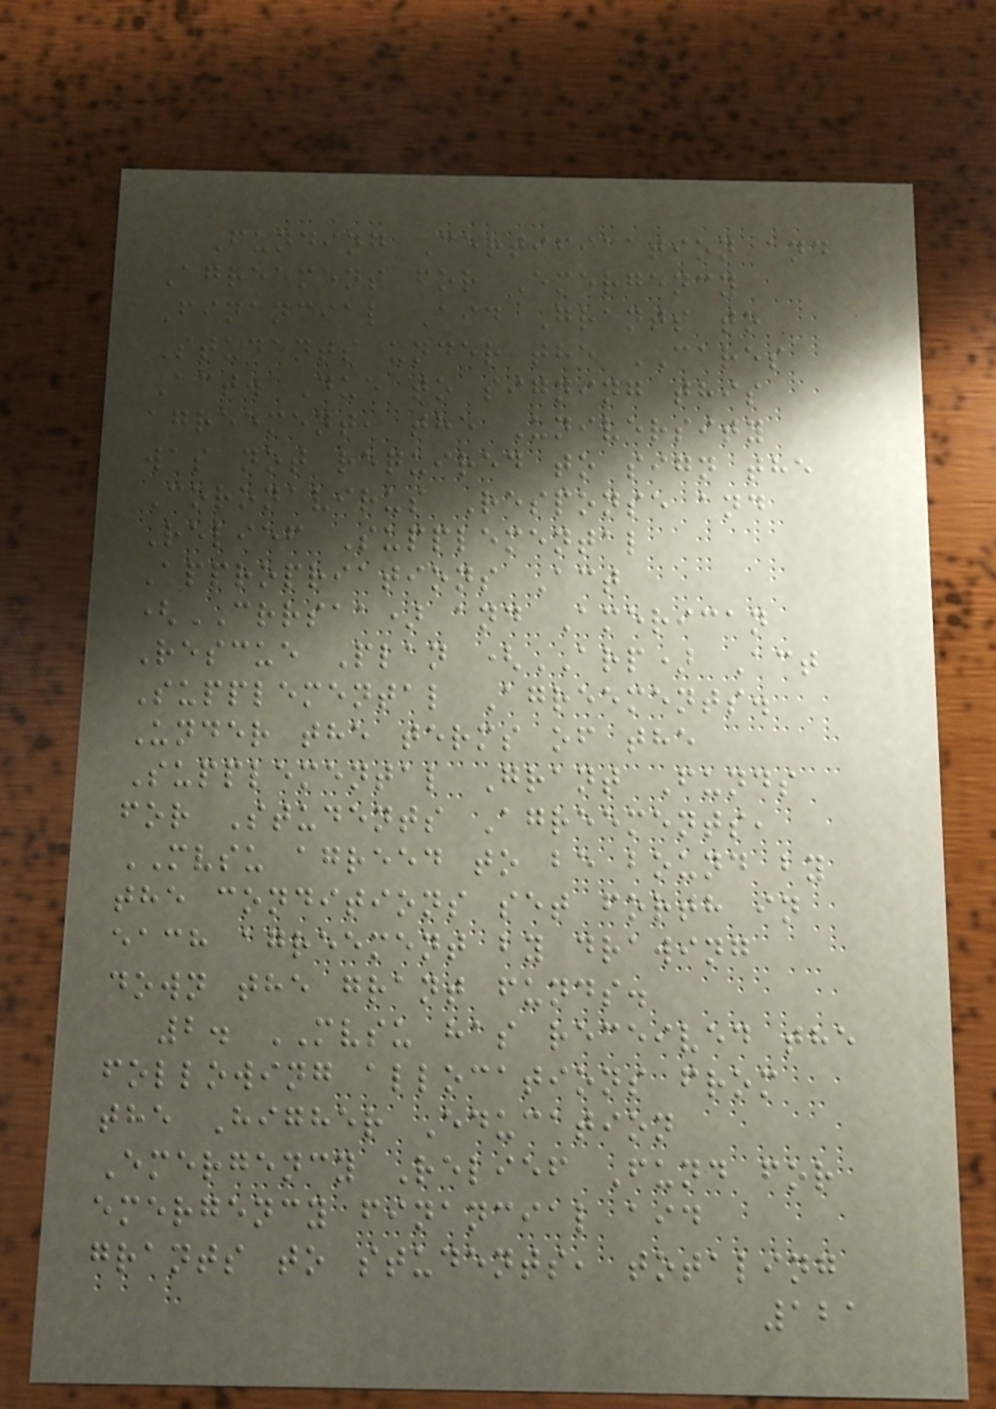Funding Certification and
Agreement for Emergency
Financial Aid Grants to
Students under the CARES
Act. Due to signing this
agreement, the University
was not required to sign the
Coronavirus Response and
Relief Supplemental
Appropriations Act
(CRRSAA) and American
Rescue Plan (ARP) Act
Supplemental Agreements.
Under the terms of the
Supplemental Grant Funds
for Students Agreements,
MVSU agreed to be bound by
the conditions set forth in
each agreement by drawing
down the grant funds.
2. MVSU has received the
following allocations from
the Higher Education
Emergency Relief Fund for
emergency financial aid
grants to students, totaling
121
